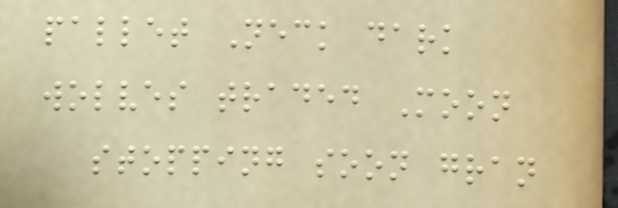pallet Neck dark
wolves traded Moon
stopping soon gran
